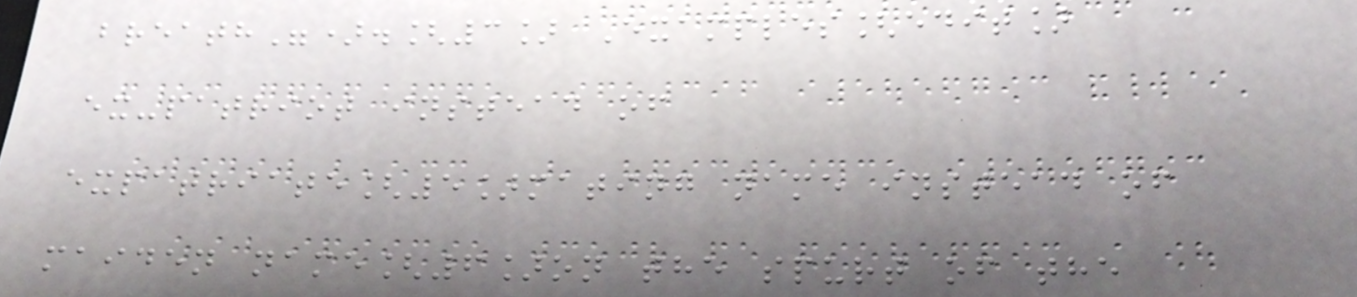breath").[3] Examples[edit]
ex-patriot instead of
expatriate[5]mating name instead of
maiden name[6]on the spurt of the
